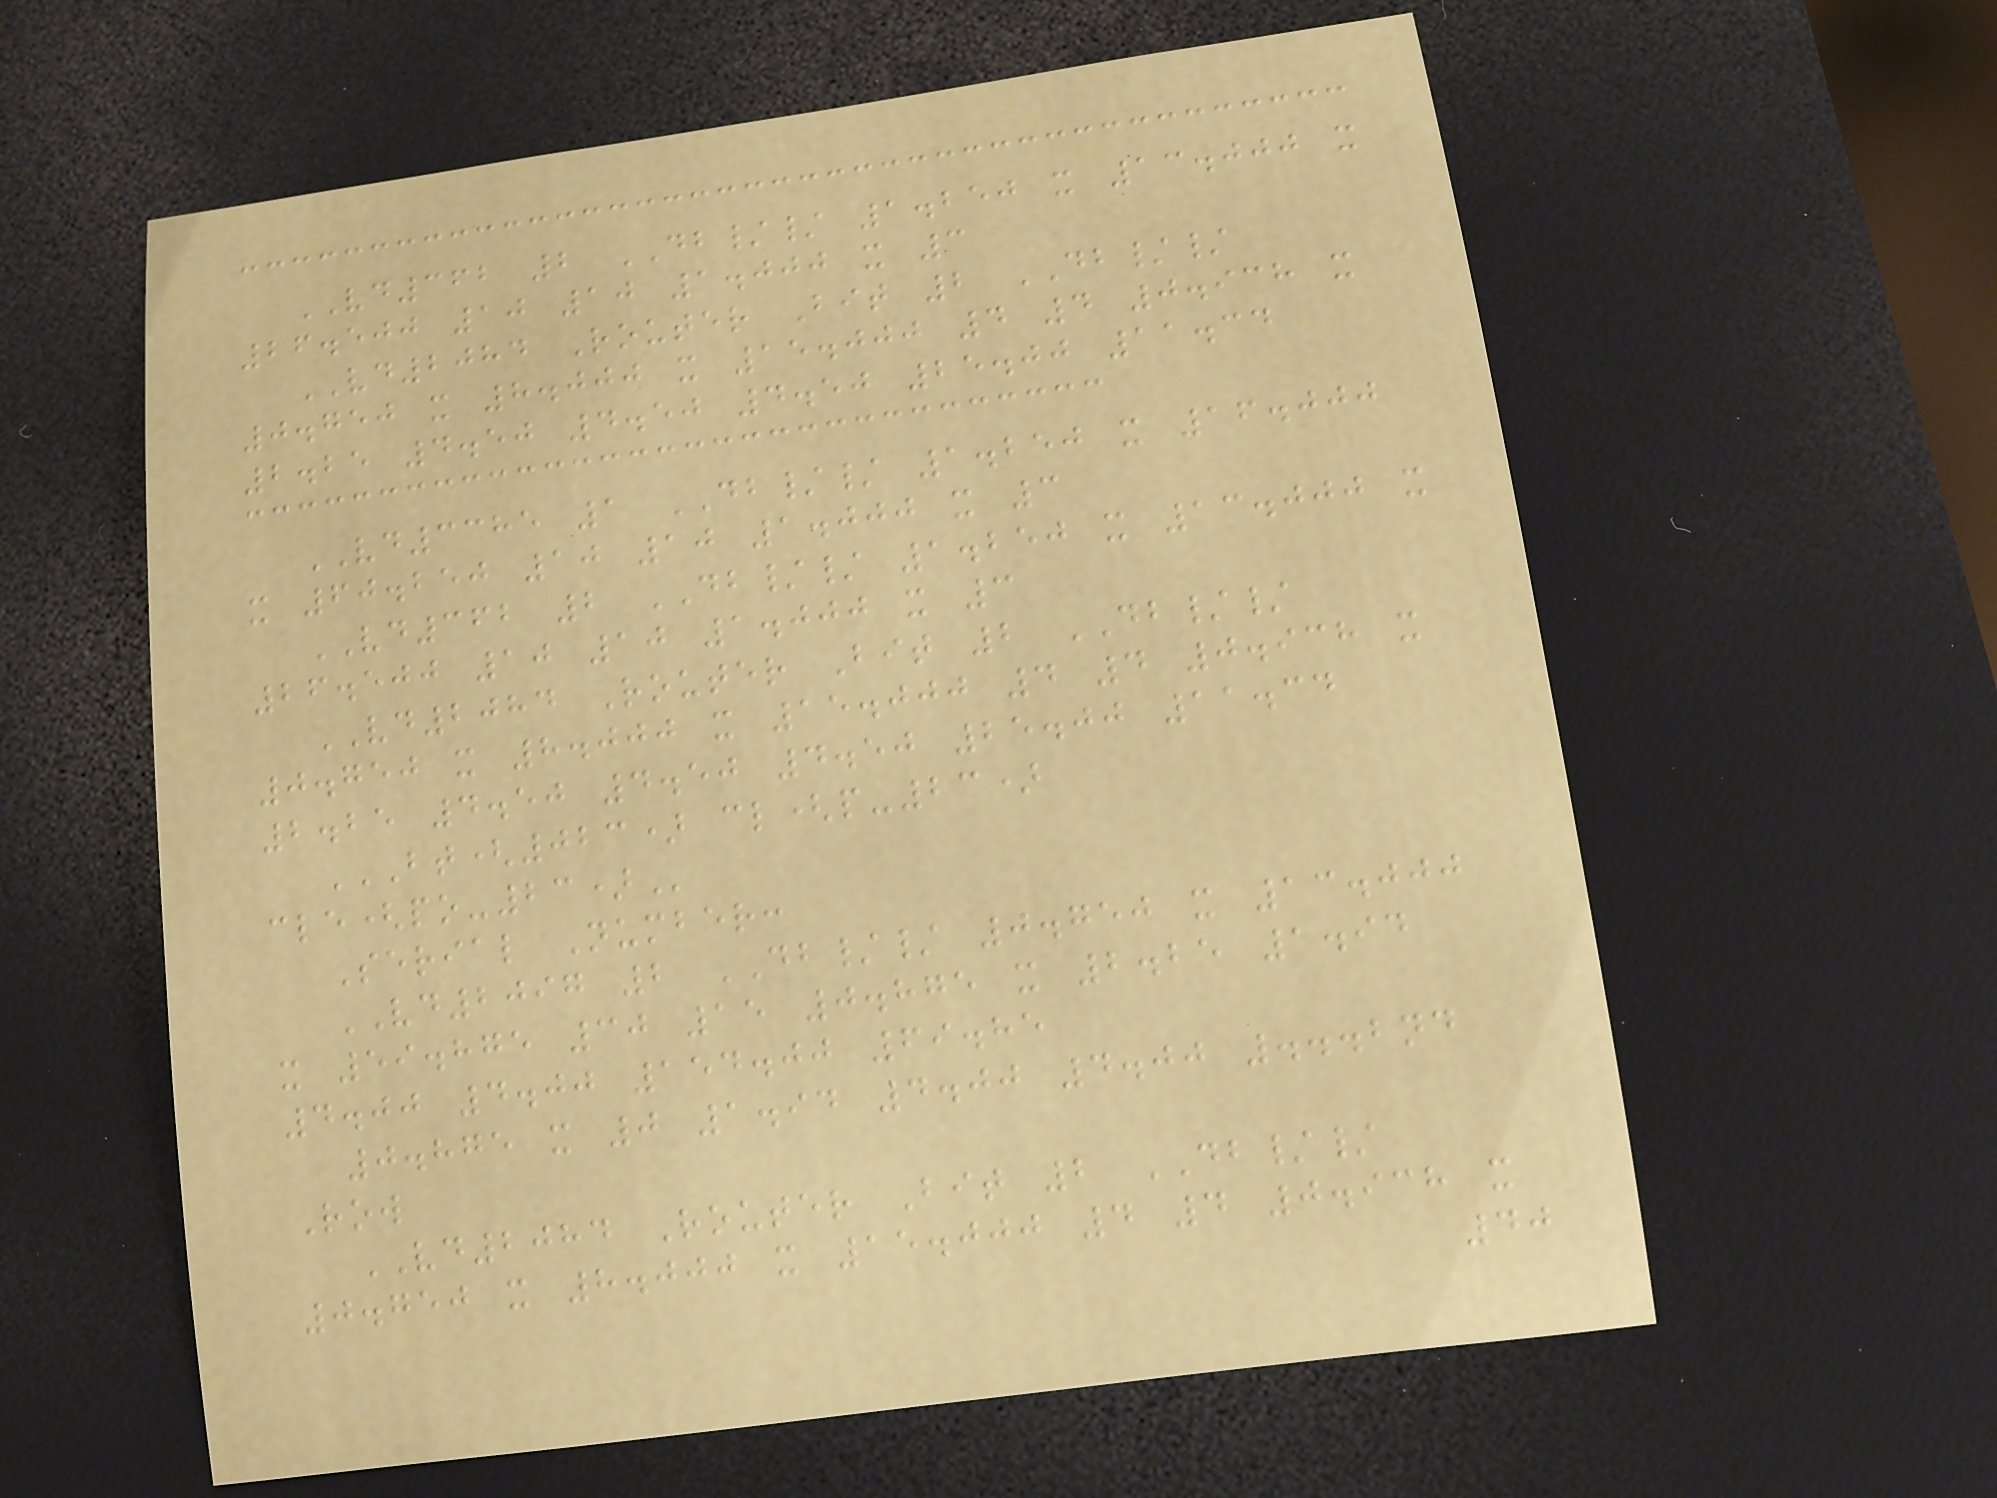VD362 2 DB// 1.250 x 13.000 x
26.500 10 10 1.000 x 3
VD2084 Router Bit 2 DB//
0.750 x 8.000 x 15.000 4 4 0.938 x
2.25 4.50 4.50 4.50 25.00 11.34
VD3385 1 DB// 1.250 x 16.000
x 60.250 10 10 1.000 x 3
VD362 2 DB// 1.250 x 13.000 x
26.500 10 10 1.000 x 3
VD2084 Router Bit 2 DB//
0.750 x 8.000 x 15.000 4 4 0.938 x
2.25 4.50 4.50 4.50 25.00 11.34
BT(023) CL(P-23)
CLE(PO-23)
Serial Number:
VD2097 2 DB// 0.750 x 13.000
x 59.875 30 15 0.875 x 2.25 1.94
4.00 4.00 154.00 69.85
0.875 x 0 1.94 4.00 4.00 ...2nd
Row
VD2084 Router Bit 2 DB//
0.750 x 8.000 x 15.000 4 4 0.938 x
40
